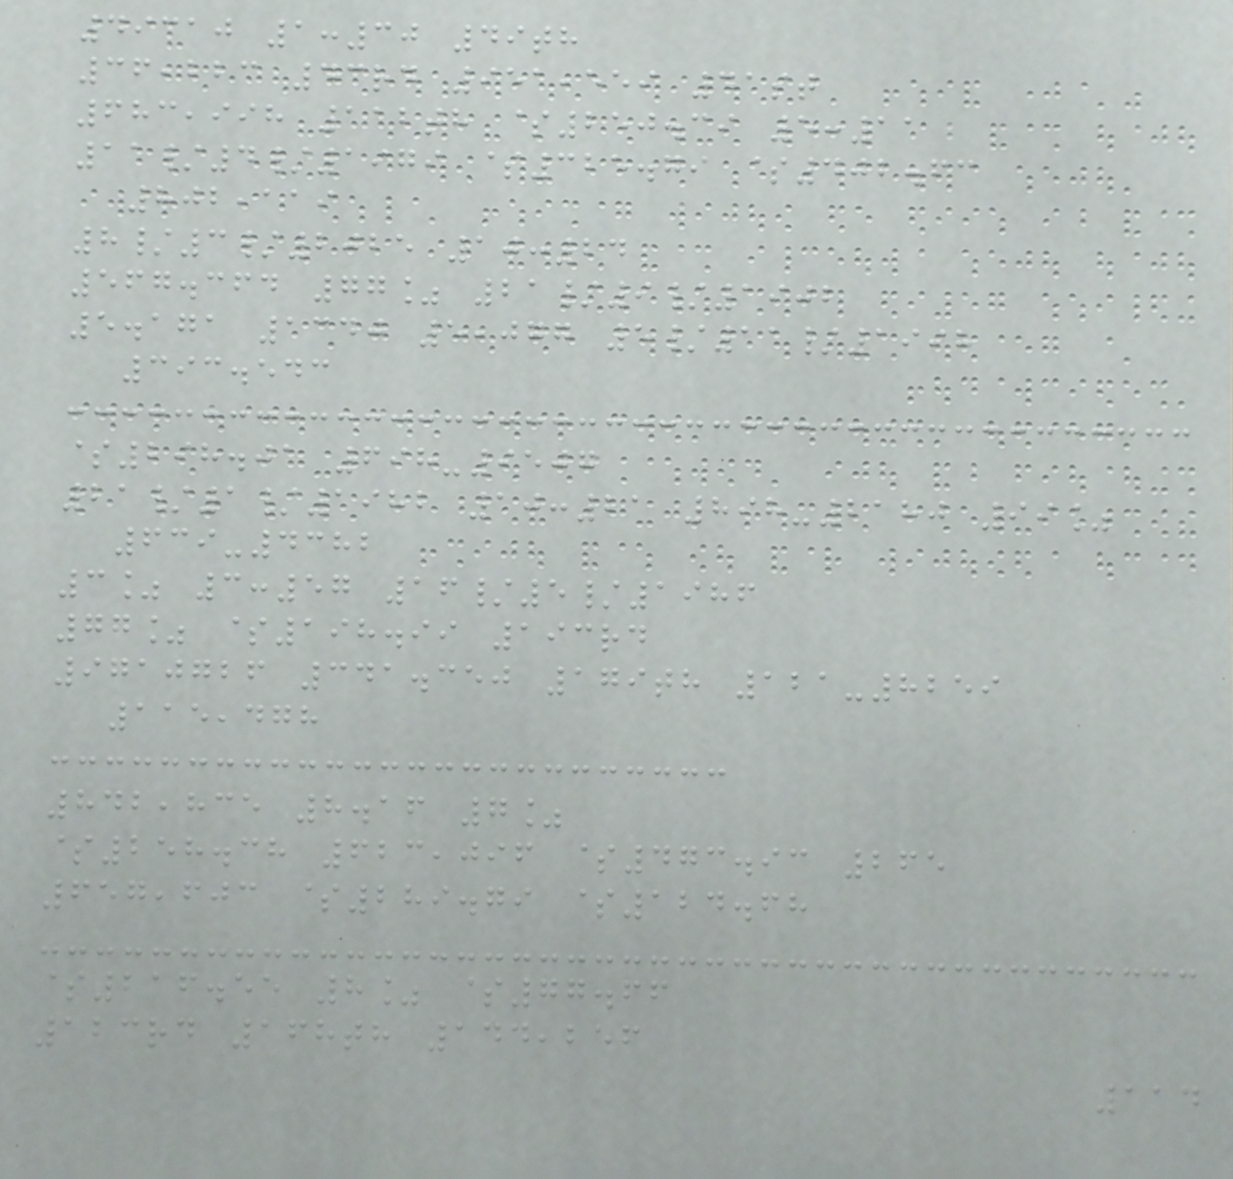49310 1:30 49th
36,223 43rd 951,559 41st
683,998 112th $250.39 5:11
11/4/1979 $325.79 $402.63
802,119
8/3/2025 10:24
567.364 77% 21/9/1902
5.171 1340 5,077 5/11/1998
393.543
$298.01 698-9507
21/1/1982 10:21 898-2180 99%
639-4382
3% 3:57 16/5/1986
77% $198.99 193rd
9710726 341.350 179th 121-8259
115,478
842,835 8.16 7%
$258.38 623,096 $473.93 265
657,603 $289.79 $124.68
$216.55 8% $77.66
123rd 168th 144,256
114
